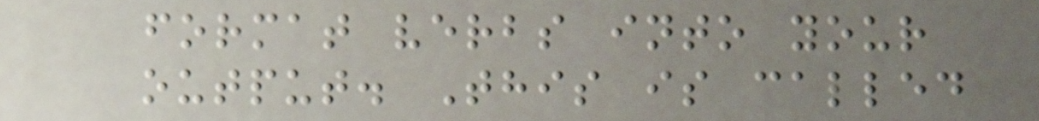format verbs into your
output. This is called
